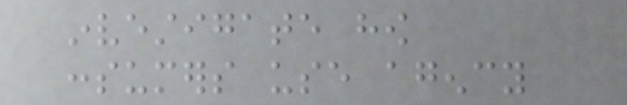investigate how
consumers use agency
